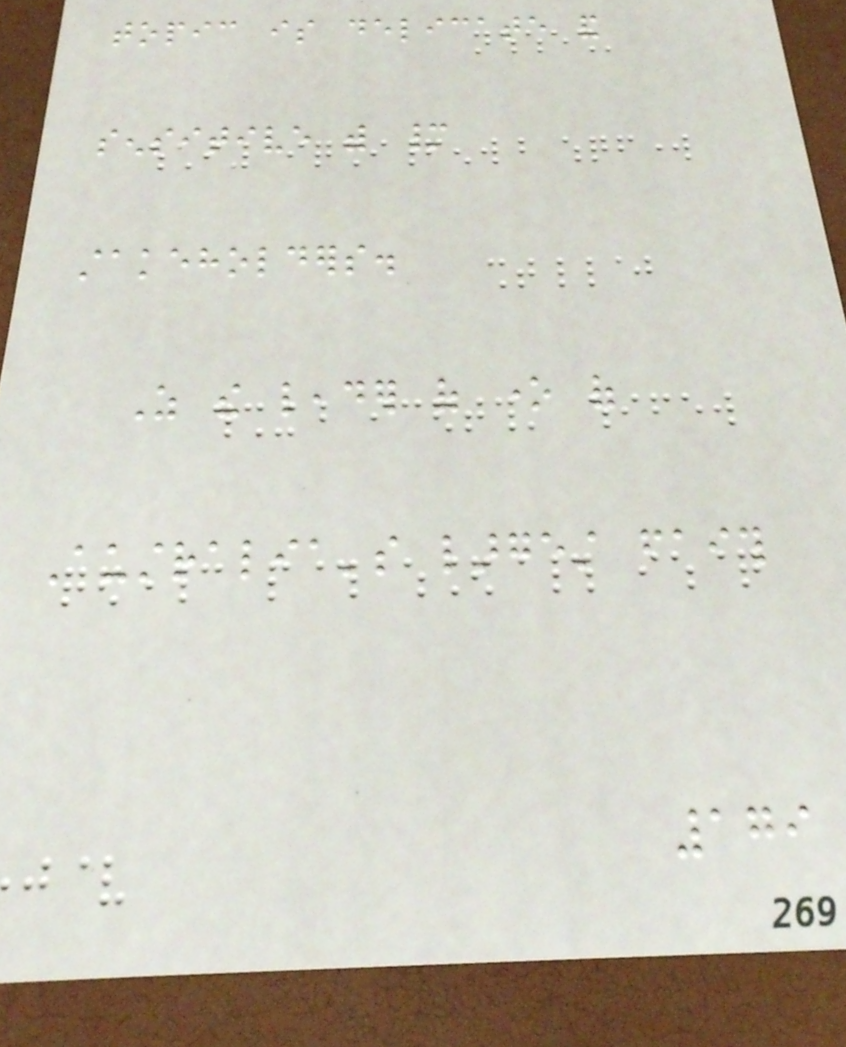topic is delicate and
sensitive with many
stakeholders.
As the leader of one of
Australia's largest faith
179
